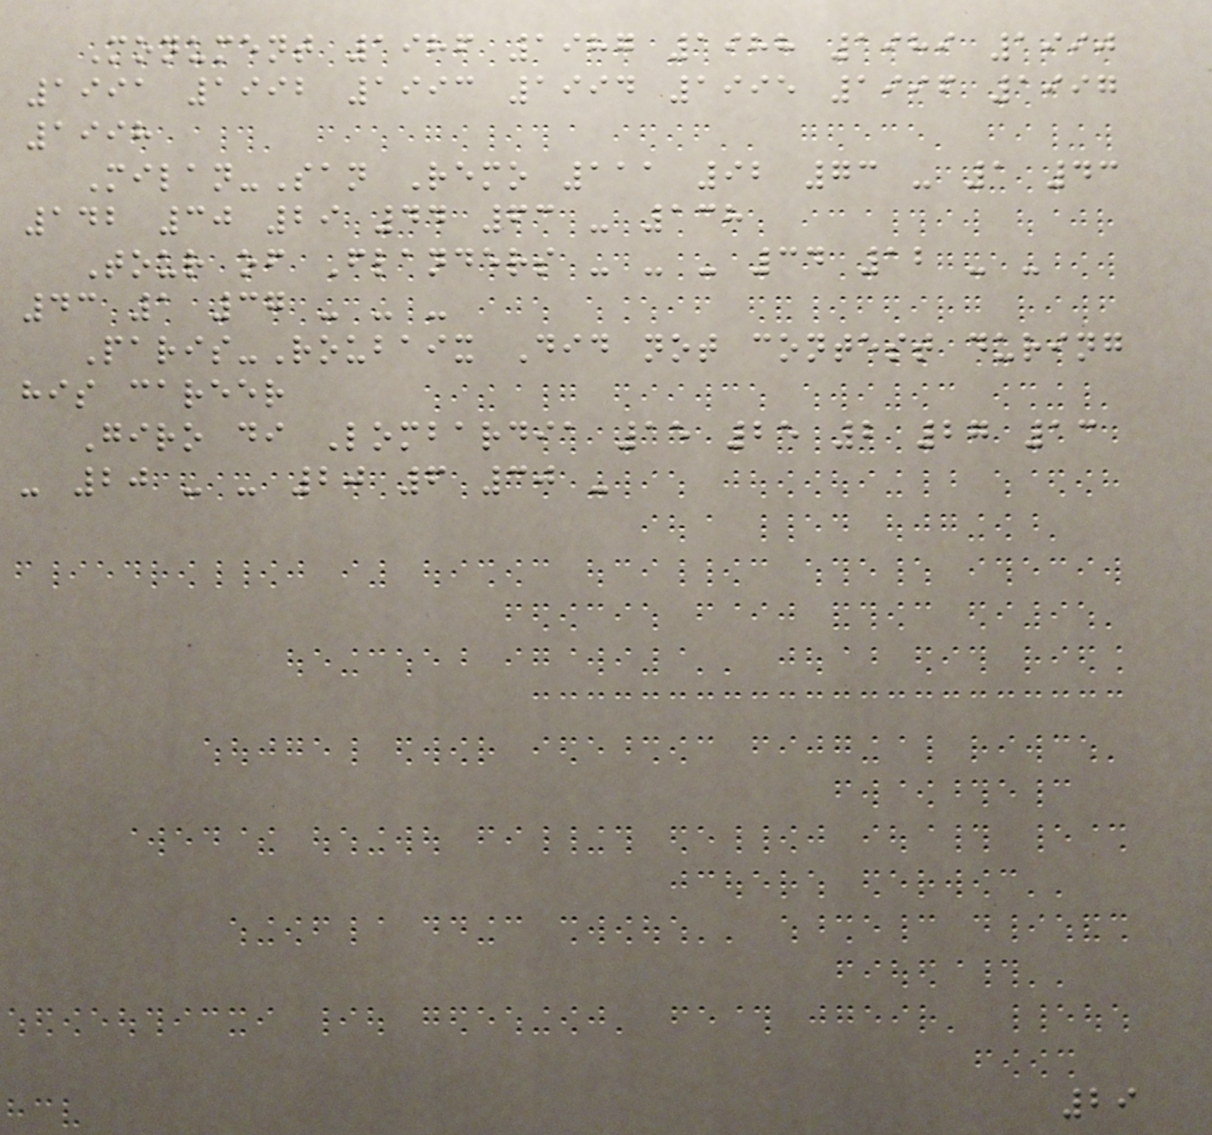Monument 1986 1987 1988 1989 1990
1991 1992 1993 1994 1995 1996 1997
1998
Milan-San Remo 111 92 73 - 1 43
142 30 29 44 63 - 138
Tour of Flanders - - - 34 12 - -
43 1 37 - - -
Paris-Roubaix Did not contest during
his career
Giro di Lombardia 15 25 2 27 13
- 20 - - 20 6 30 -
29
